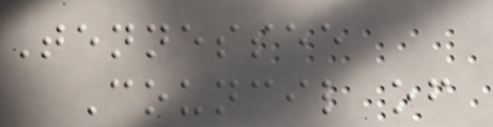Tennessee
Council of
